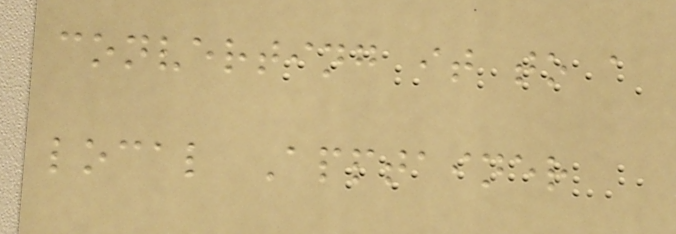converting it to a
local Apptainer
